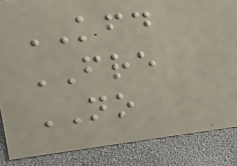KFD
FRE
NO
